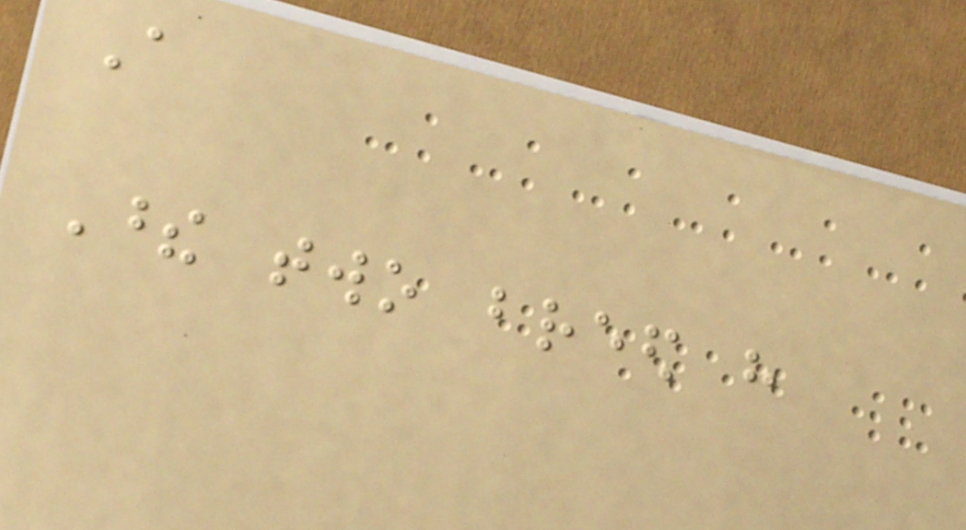A
These two breed have
